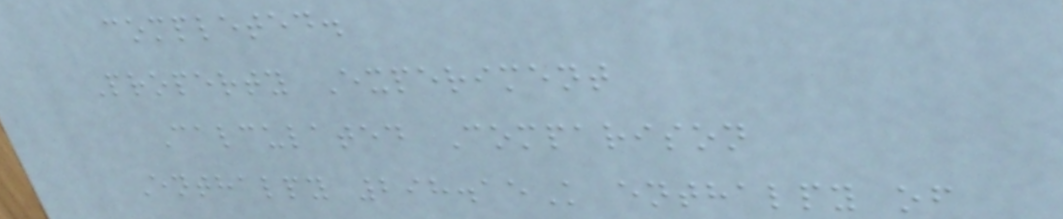completed.
Property Experiment
Calculated Comparison
Enthalpy 298.15K enthalpy of
